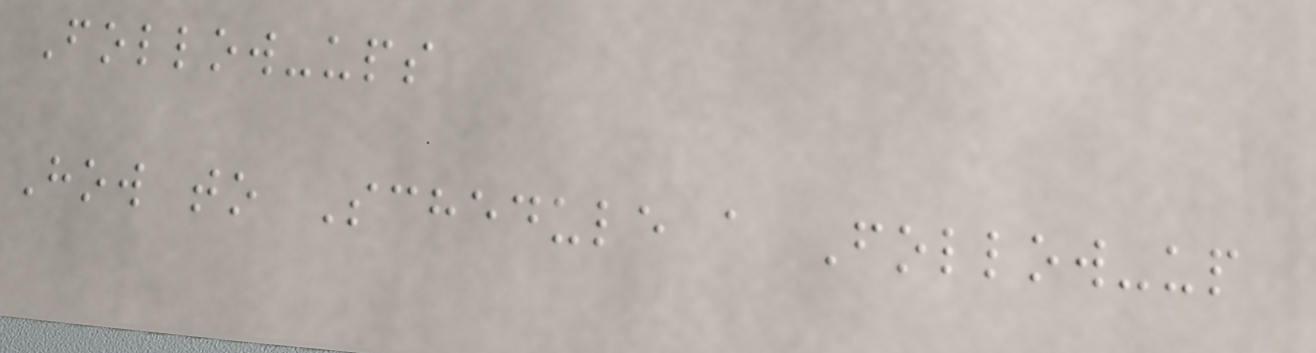Follow-ups
How to Schedule a Follow-up
